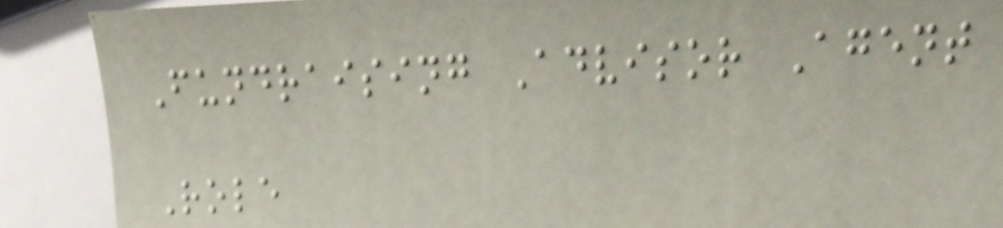Fundraising Advisor Agent
Role
